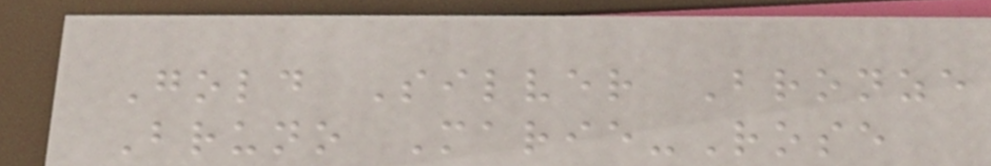Gold Silver Bronze
Bruno Marie-Rose
